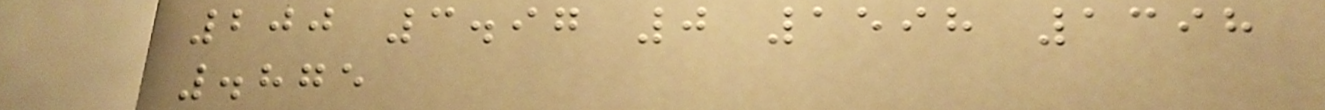200 3.97 0 1598 1398
.875
